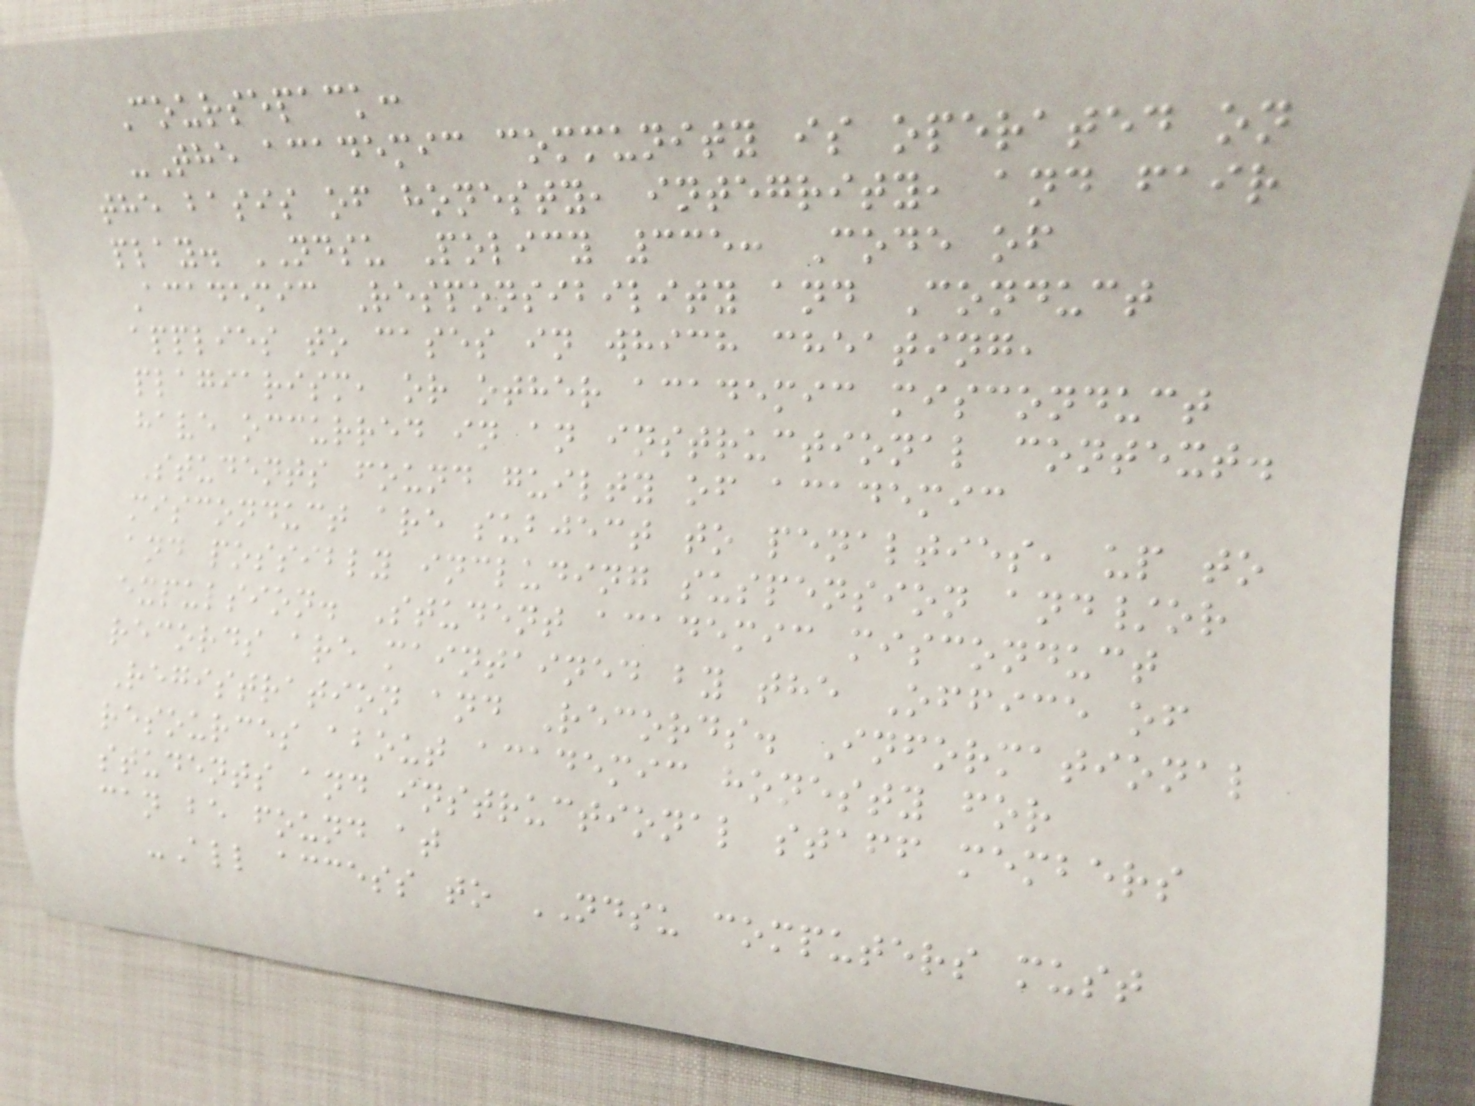Coursepack:
-The academic community is operated on
the basis of honesty, integrity, and fair
play. NDSU Policy 335: Code of
Academic Responsibility and Conduct
applies to cases in which cheating,
plagiarism, or other academic misconduct
have occurred in an instructional context.
Students found guilty of academic
misconduct are subject to penalties, up to
and possibly including suspension and/or
expulsion. Student academic misconduct
records are maintained by the Office of
Registration and Records. Informational
resources about academic honesty for
students and instructional staff members
can be found at
-All access to NDSU computers must
